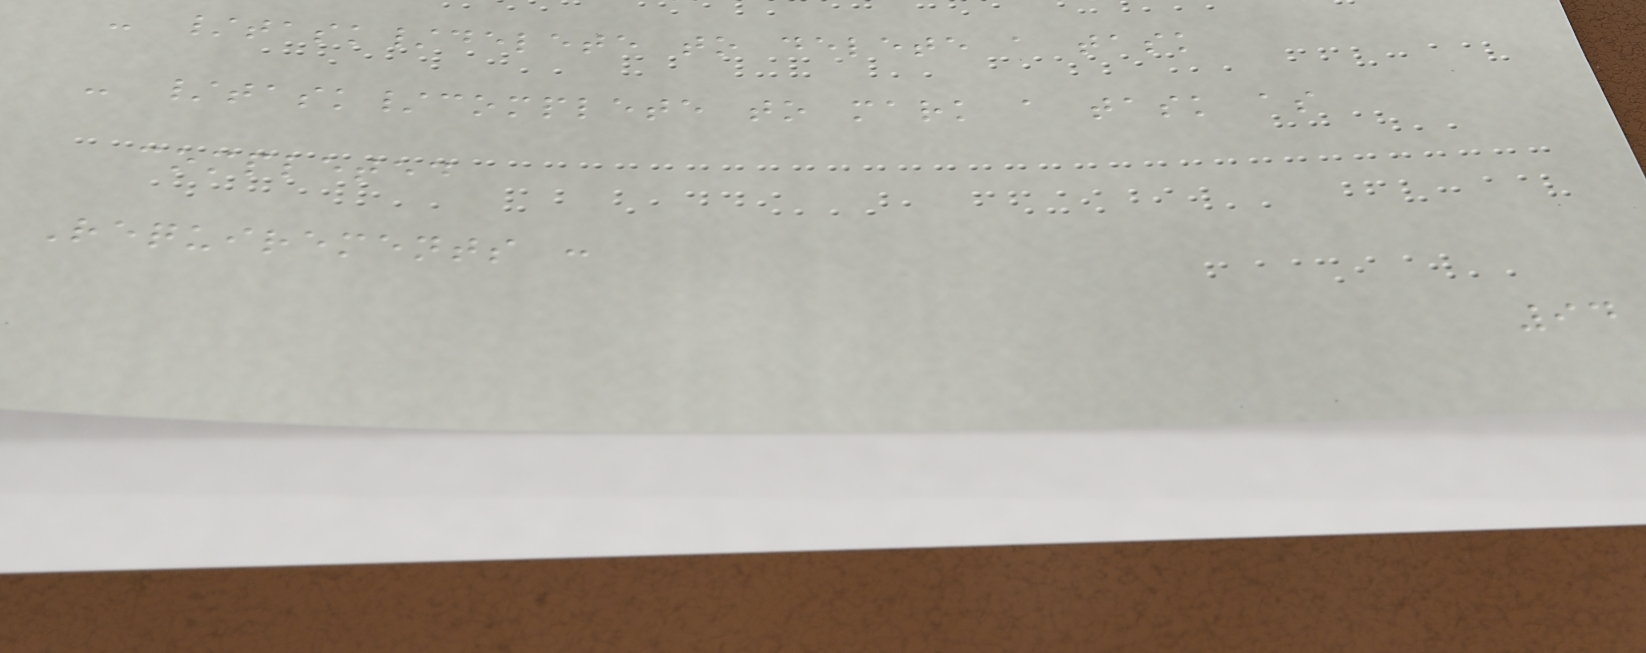- /task/delete to delete a task
- /task/complete to mark a task as
completed
Requirements :
94
